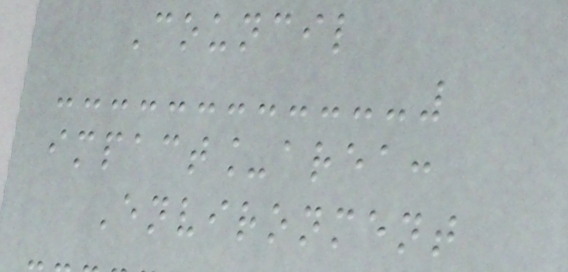Council
impact_area:
Environment
